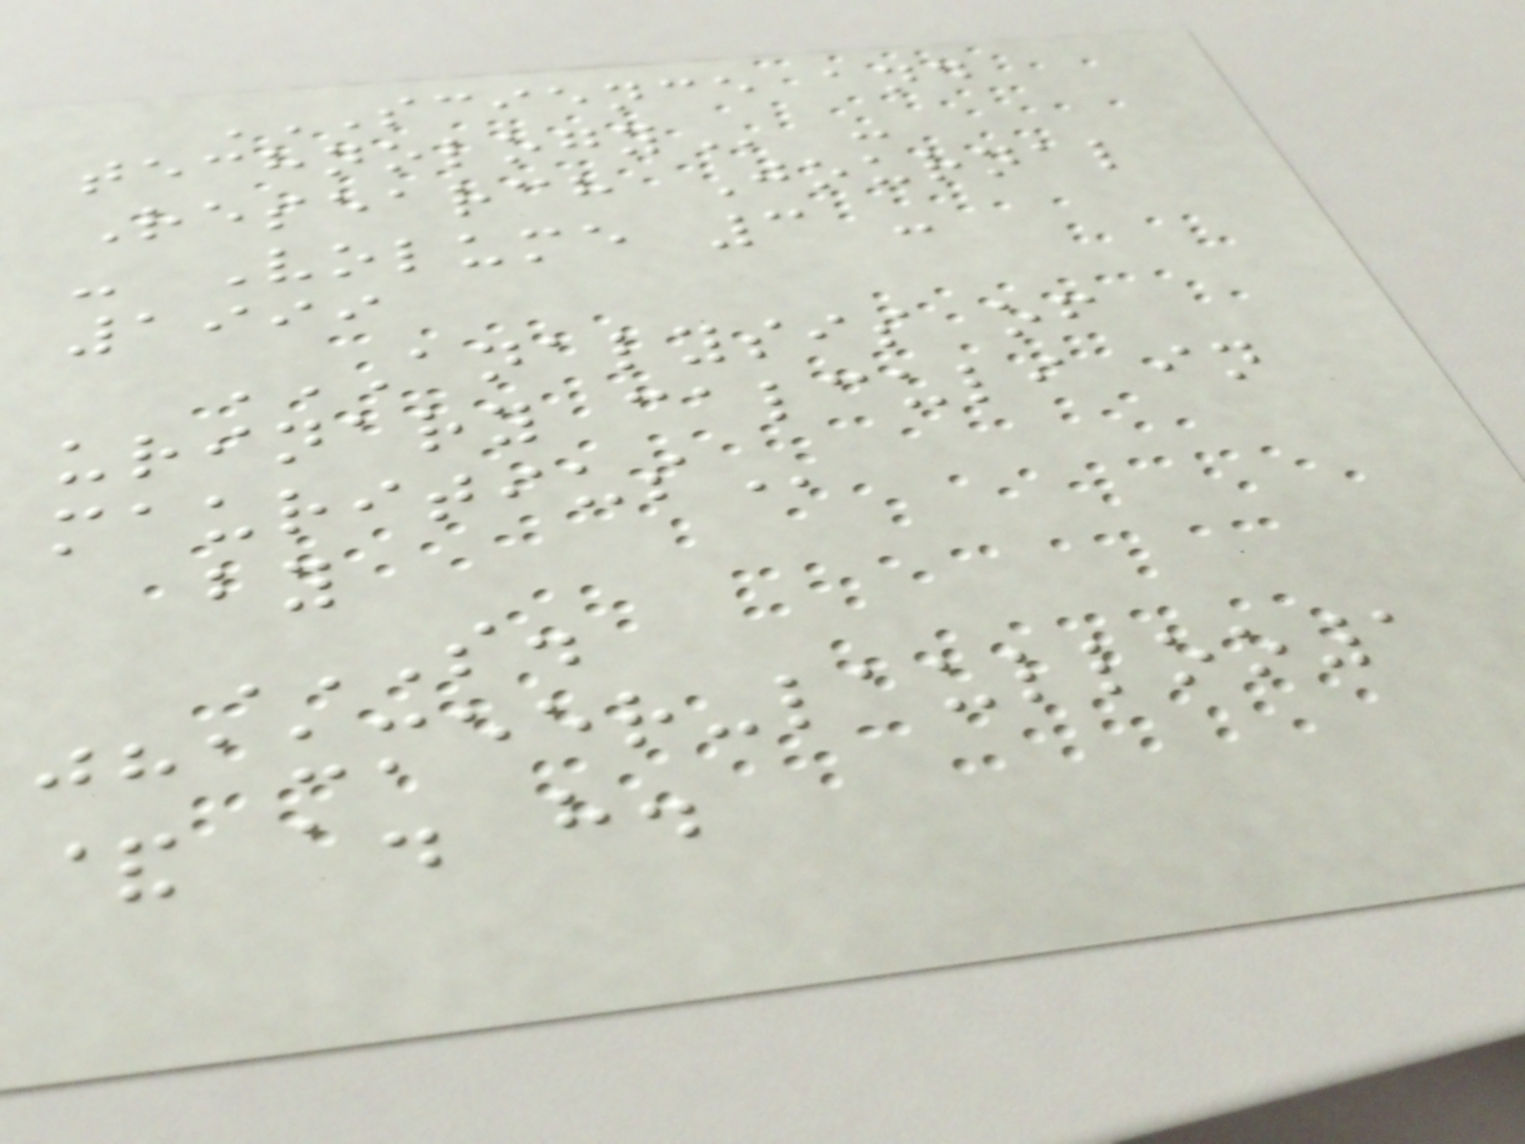SCIENCE AND
TECHNOLOGY -
Research Journal
- Volume 3 -
1999
ANALYSIS OF
URINARY CALCULI IN
MAURITIUS
by
S.
JHAUMEER-LAULLOO1
& A. H.
